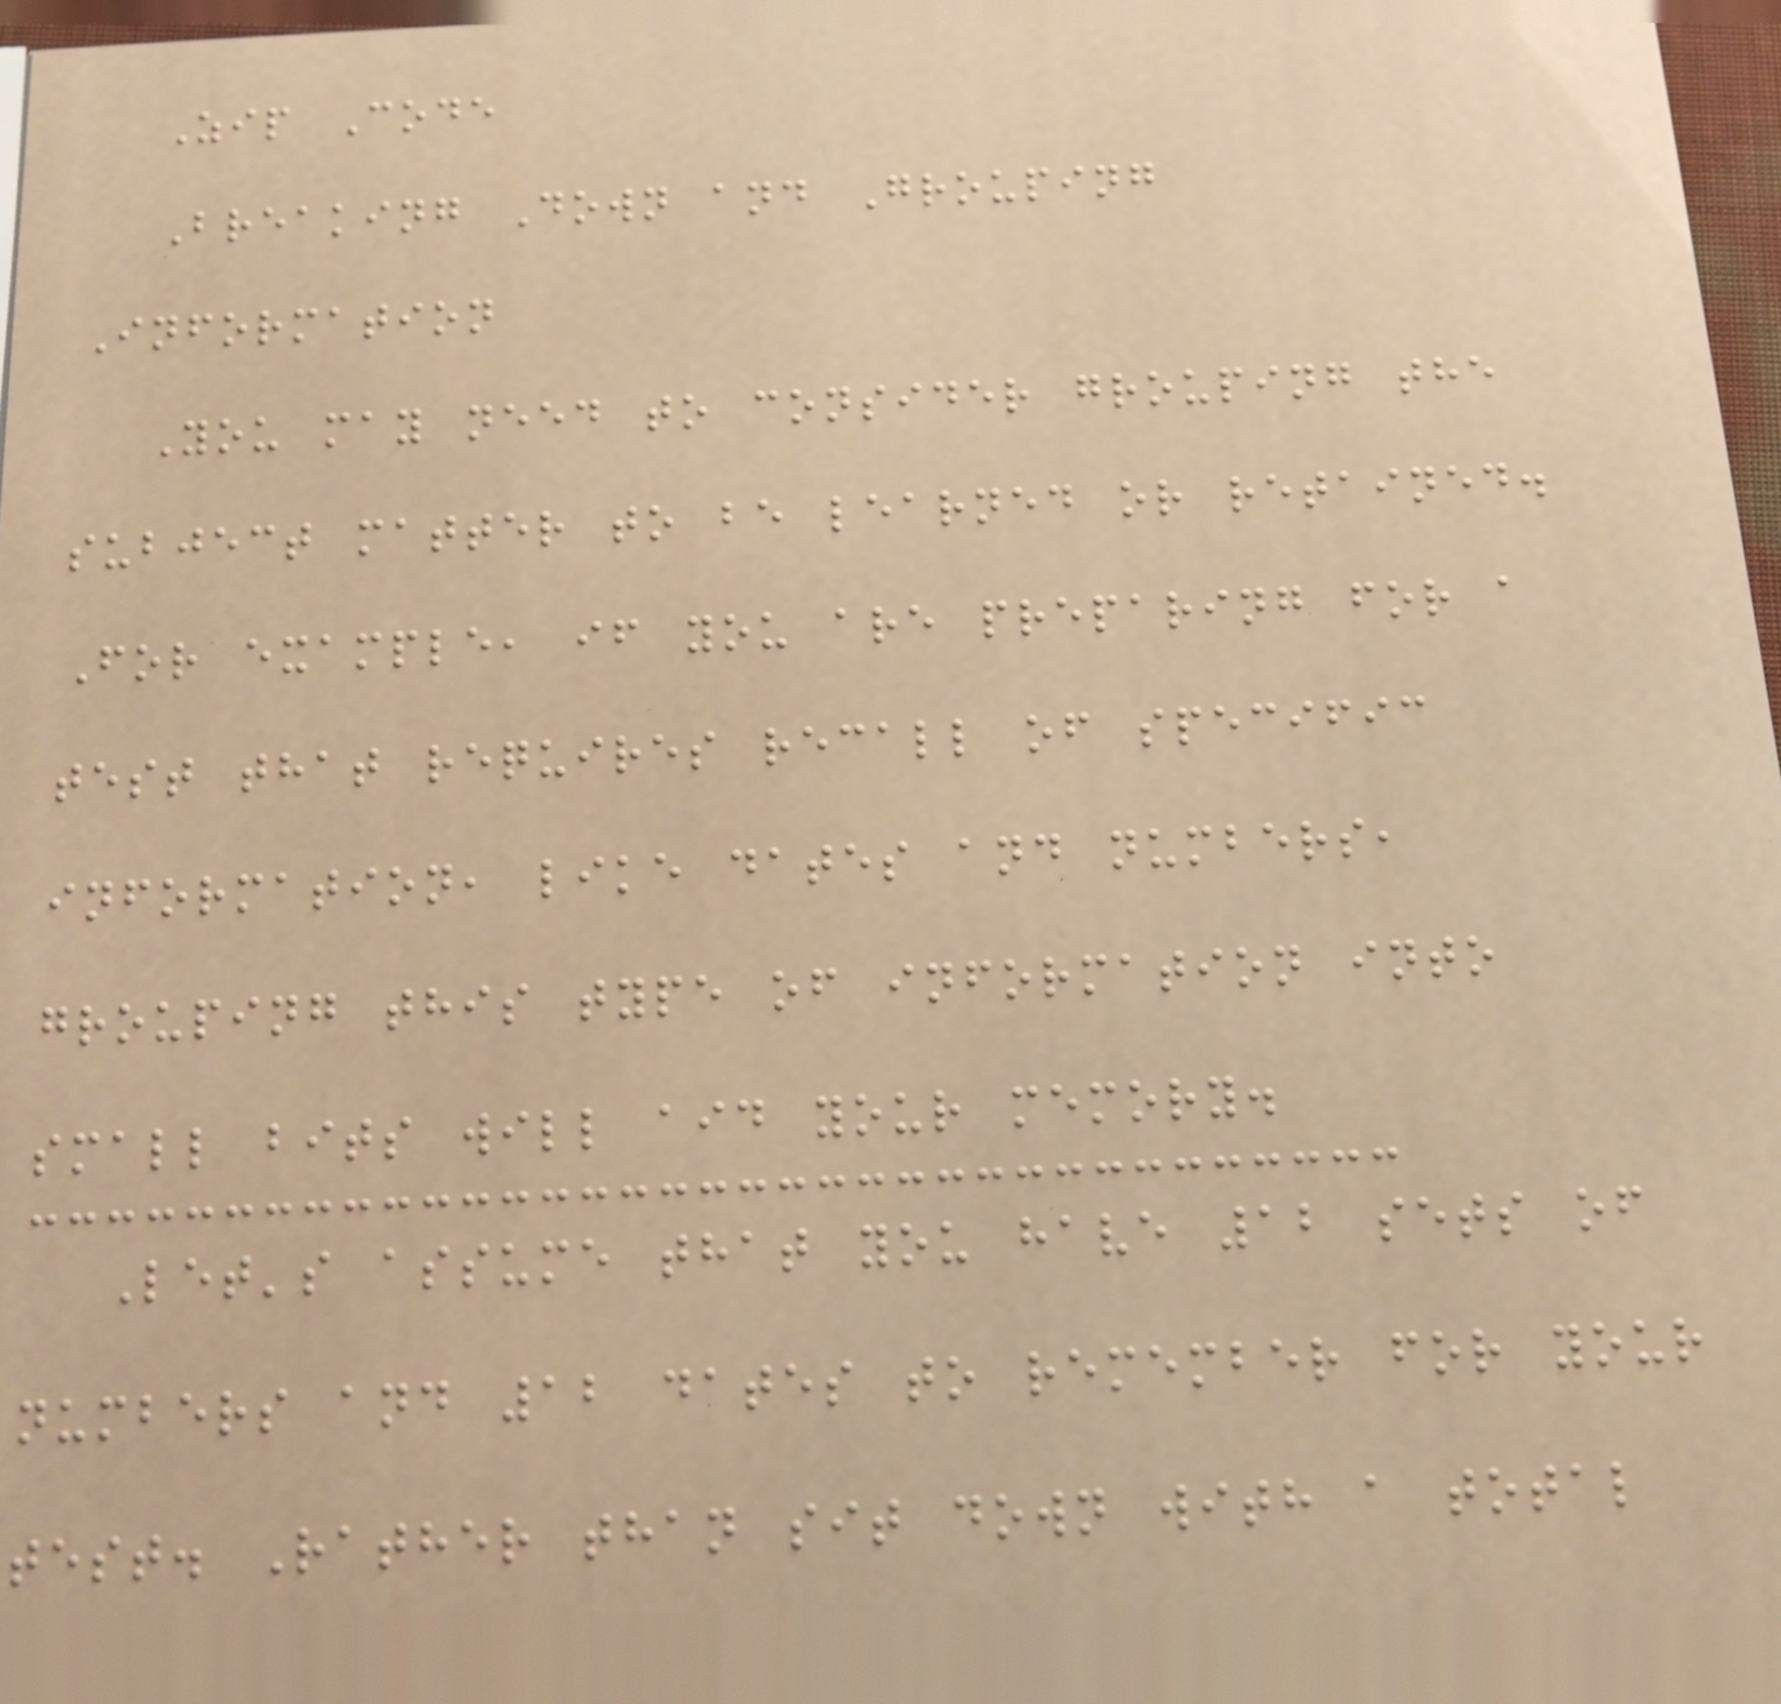Zip Code
Breaking Down and Grouping
Information
You may need to consider grouping the
subject matter to be learned or retained.
For example, if you are preparing for a
test that requires recall of specific
information, like dates and numbers,
grouping this type of information into
small bits will aid your memory.
Let's assume that you have 12 sets of
numbers and 12 dates to remember for your
test. Rather than sit down with a total
